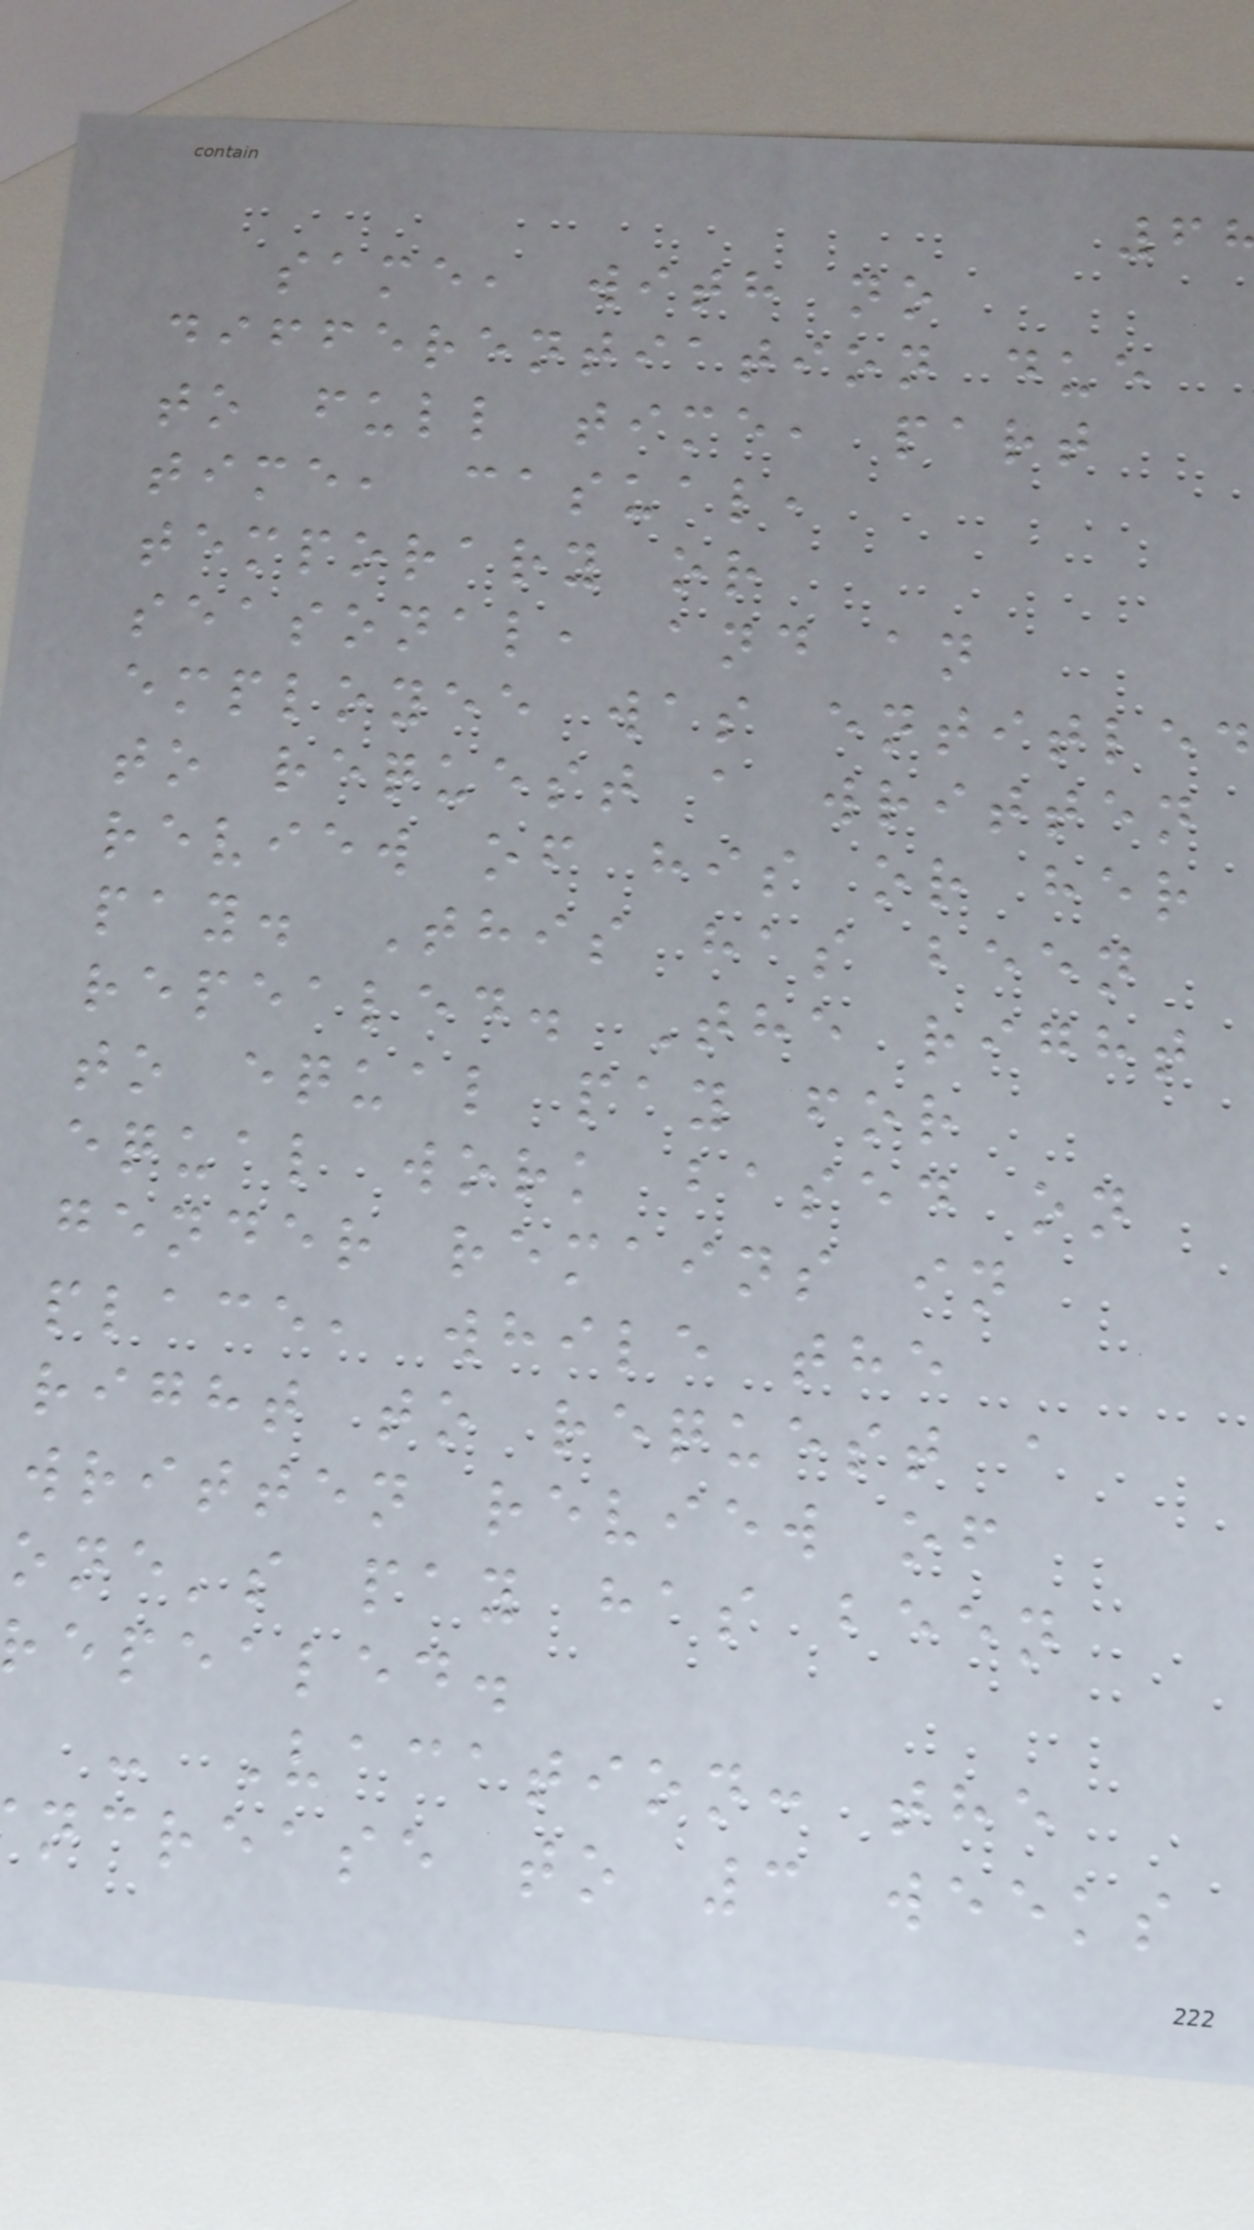same, with no
differentiation due
to full time, part
time, casual,
temporary or
seasonal, and an
employee was entitled
to request a written
review of his or her
pay. This has been
repealed. The right
to equal pay for
equal work based on
gender remains in
place, while the
right to request a
written review of
one's pay has been
epealed.
- Vacation: the
ncrease to 3 weeks
